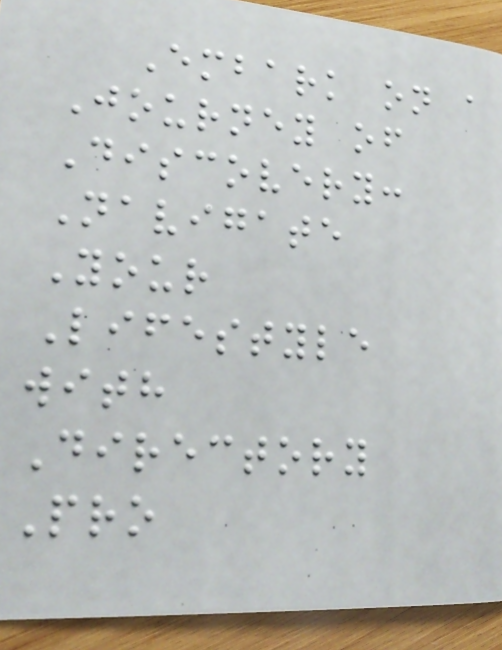Embark on a
Journey of
Discovery:
Navigate
Your
Lifestyle
with
Directory
Pro
